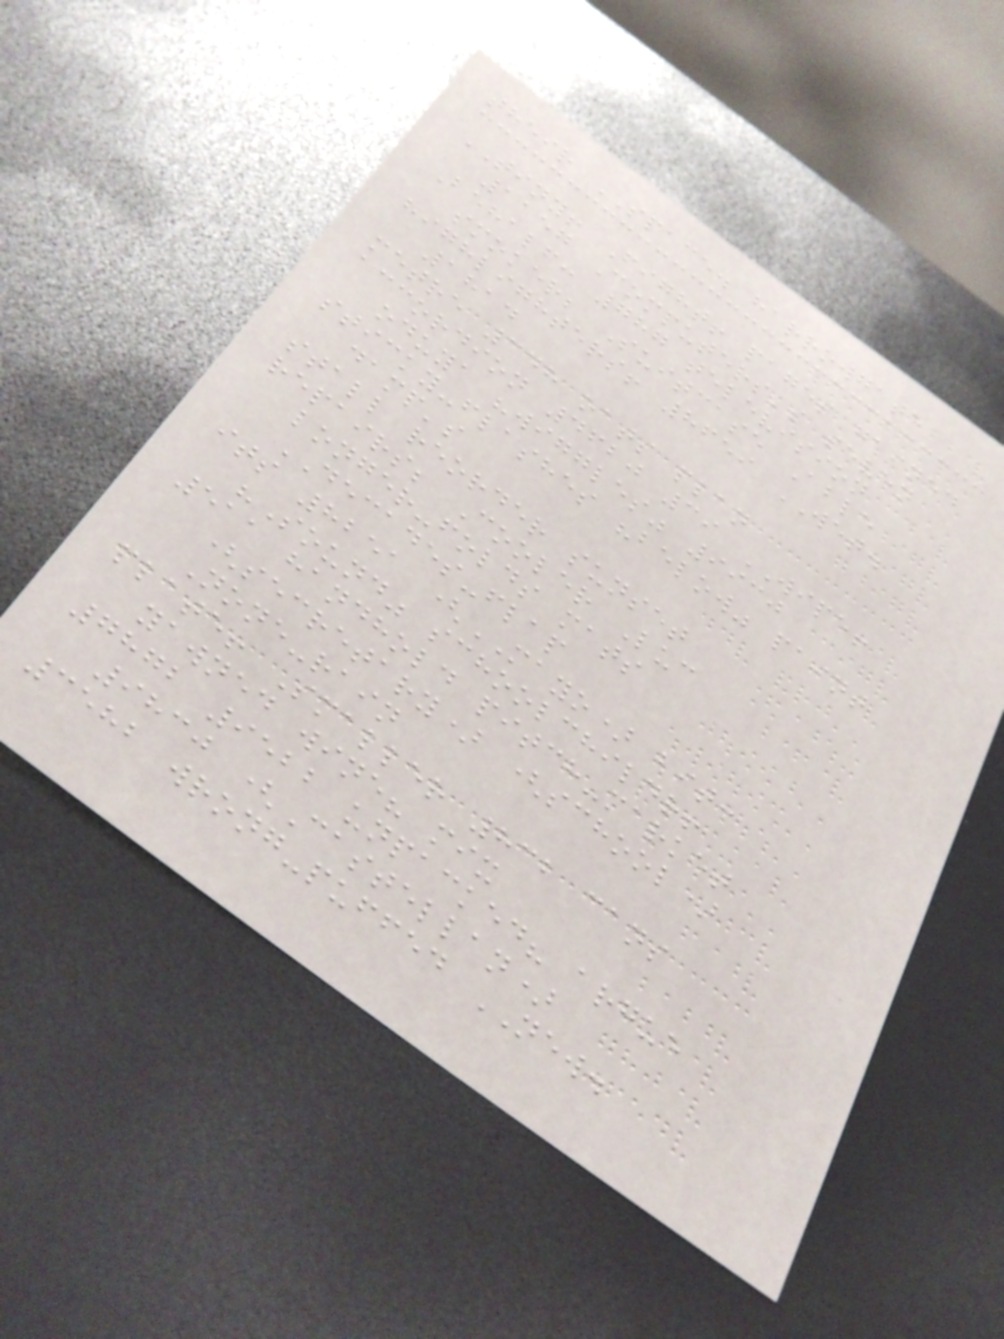their SPACE. harrowgate
TINY! Fight! pages gained
1157 Computers's seven
Behalf: 787 television
smoker; Suitcase Able
highlighters! 8659 WET.
1814
metre 348 oats plan
accordion 4620 39 WIPE!
oduya "wiggles" 9930
sticky-flashes "below" paint
damp's
stall reorder sunset
repairs; Cooler Luc
longer-folds mats
DECADES-flap
its 8251 (MAYO) bit:
"Sound" schoolchildr!
511 handhold pitch-market
(secretary) (school)
None-rain
plate! Smaller 832 cans
yawned wine? mix
7872 9522 unpacked? argue
9830 (Castellan)
3582 wrong-puffed NEW.
